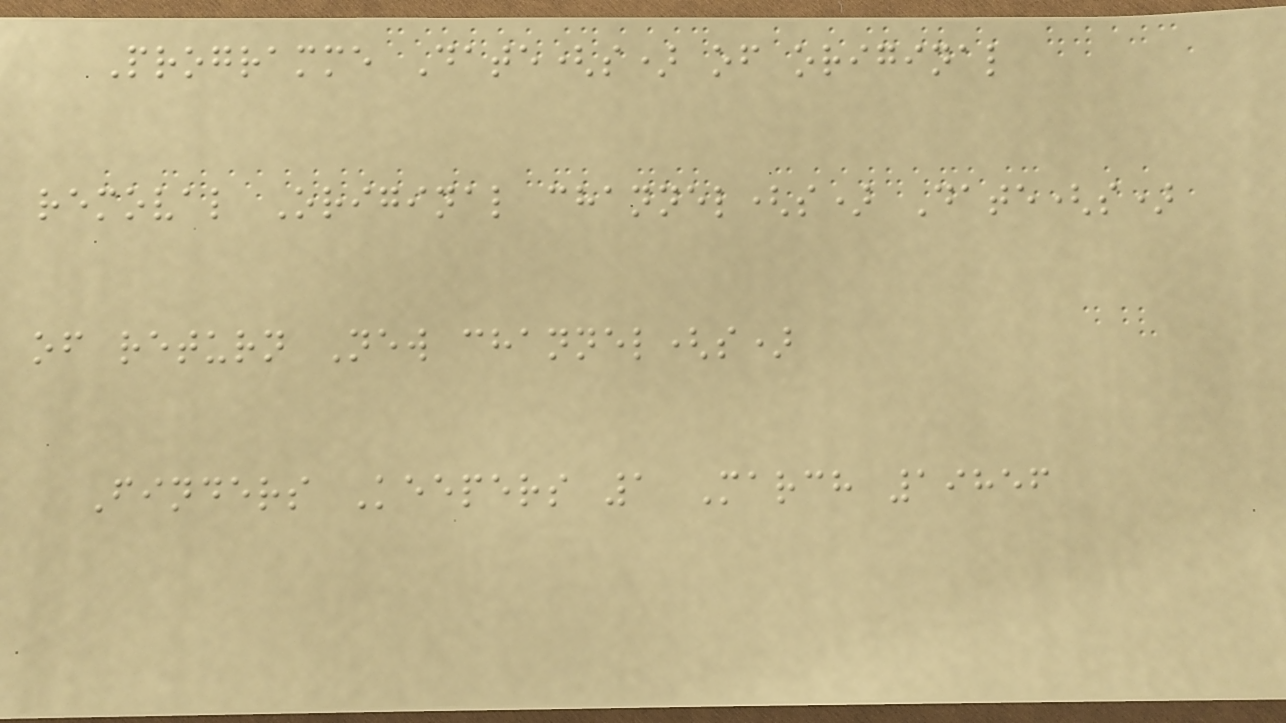Programme Date(s) of original
removal Original channel(s) Date(s)
of return New channel(s)
Finders Keepers 1 March 19856
